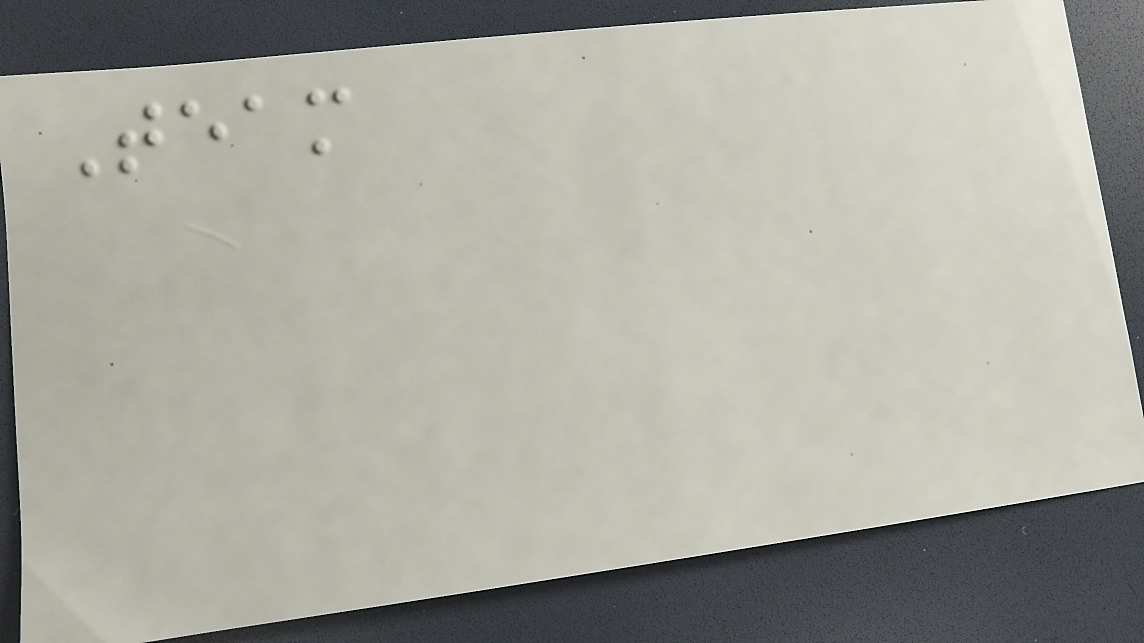Team
